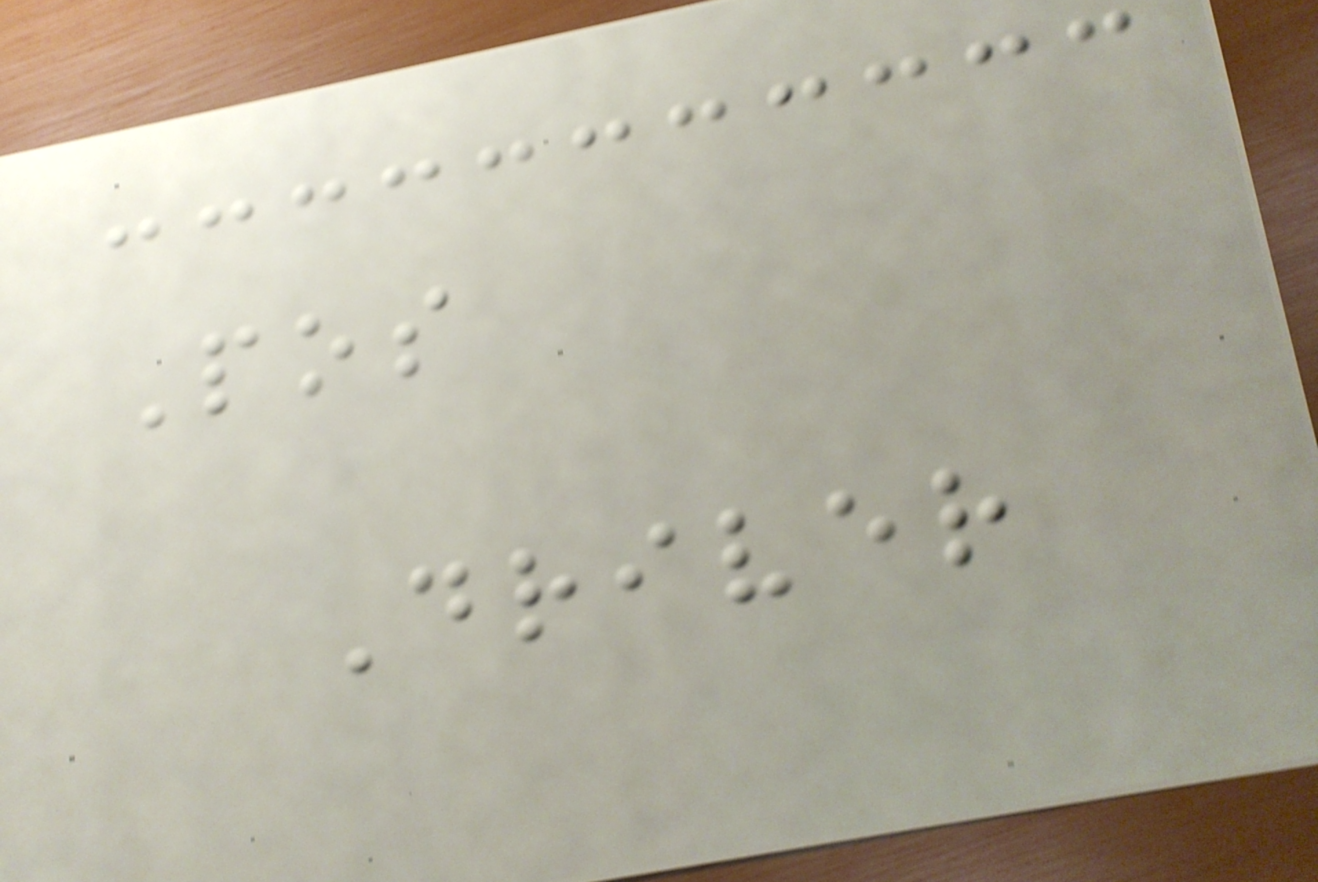Pos
Driver
